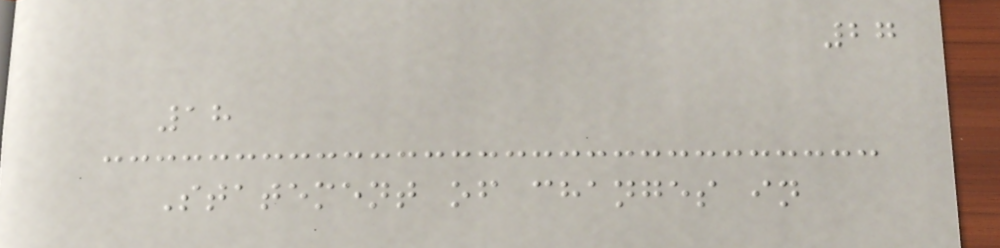27
18
Statement of changes in
